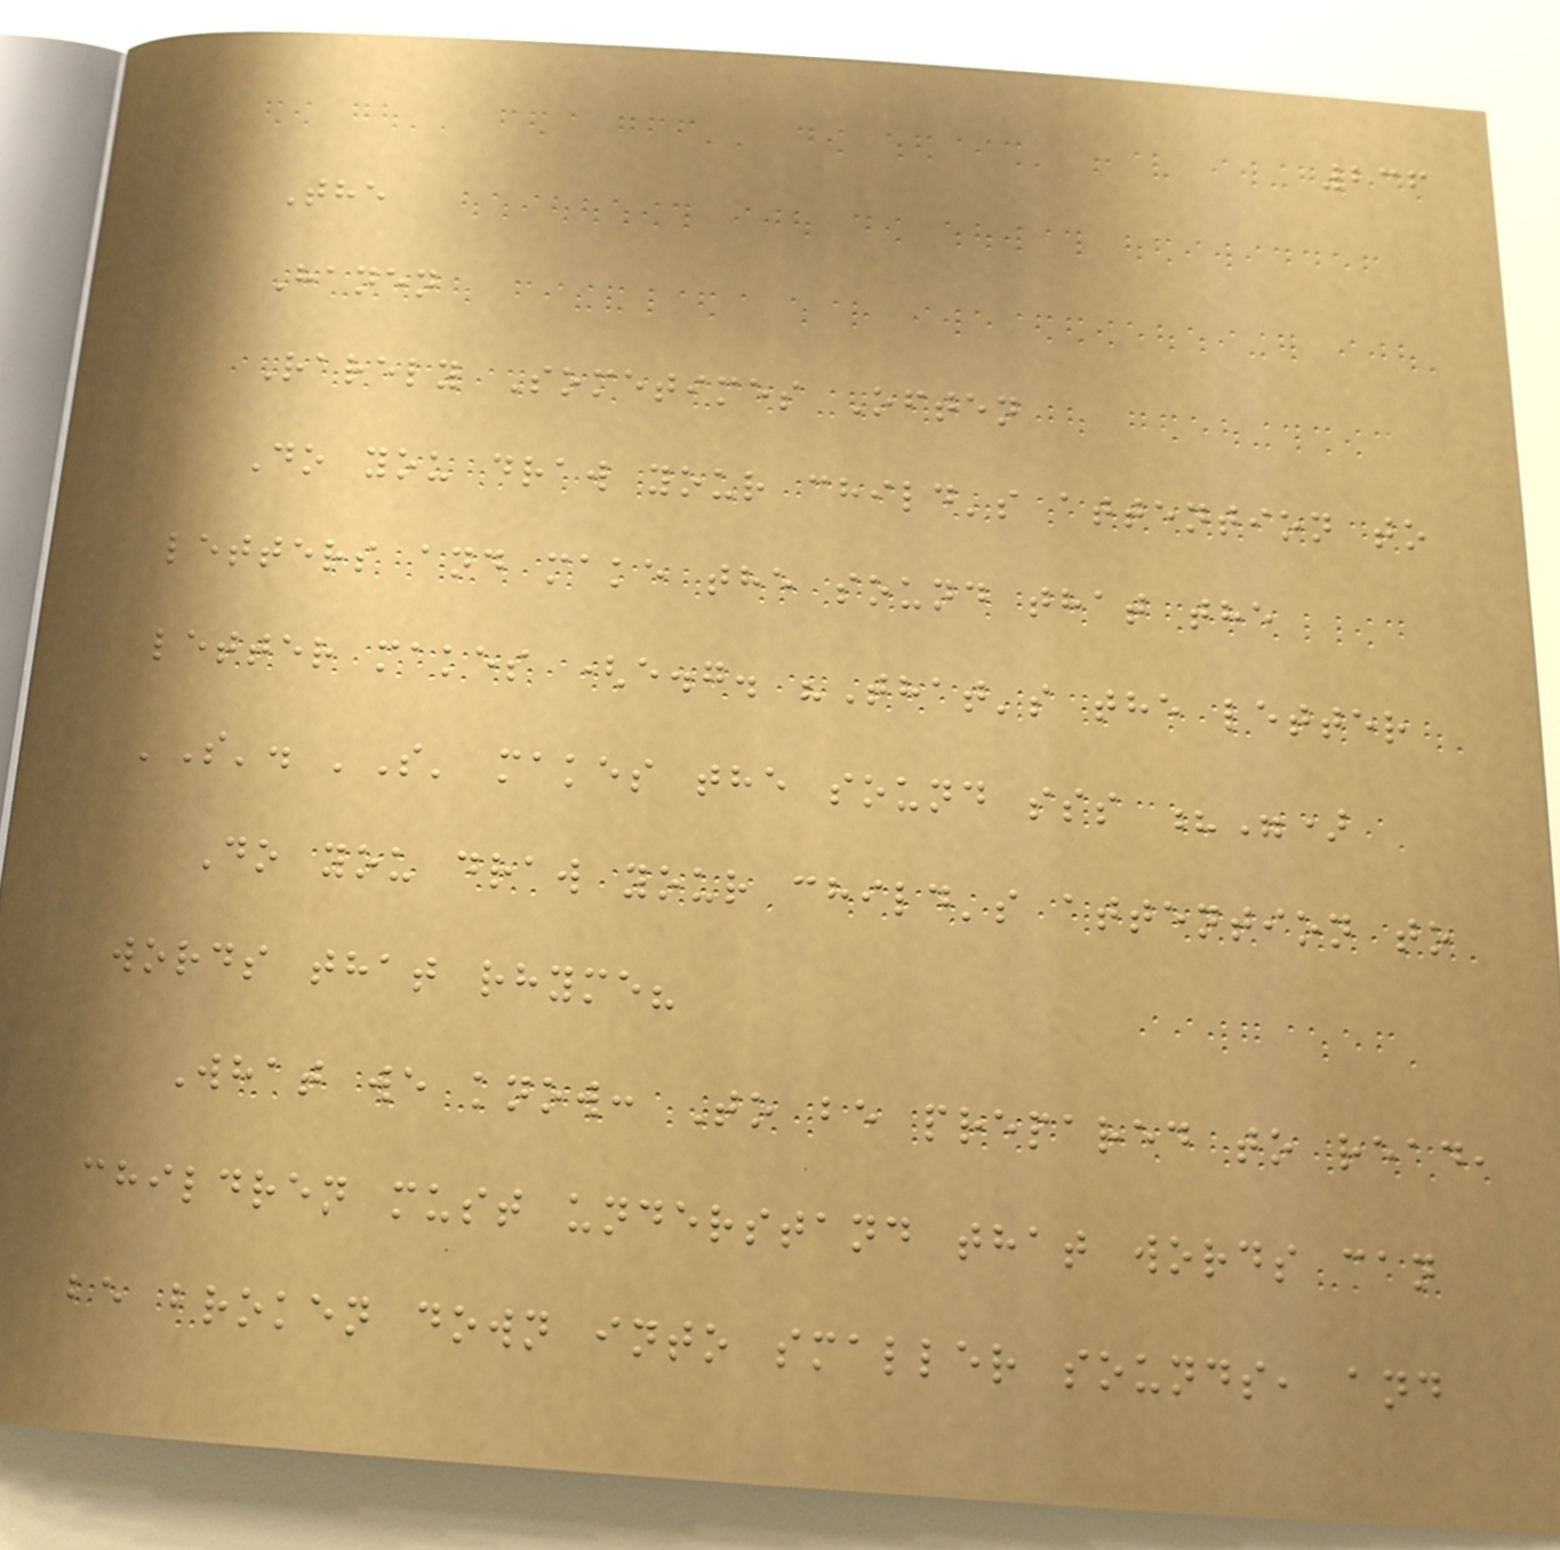236
The
Hanen
Rarely Sometimes Often
Do you draw your child's attention to
letters and make the sound that the
letter makes (e.g. "That's the letter
'S'. 'S' makes the sound sss ?")
Do you draw your child's attention to
words that rhyme?
What we know: To be prepared to read,
children must understand that words can
be broken down into smaller sounds, and
